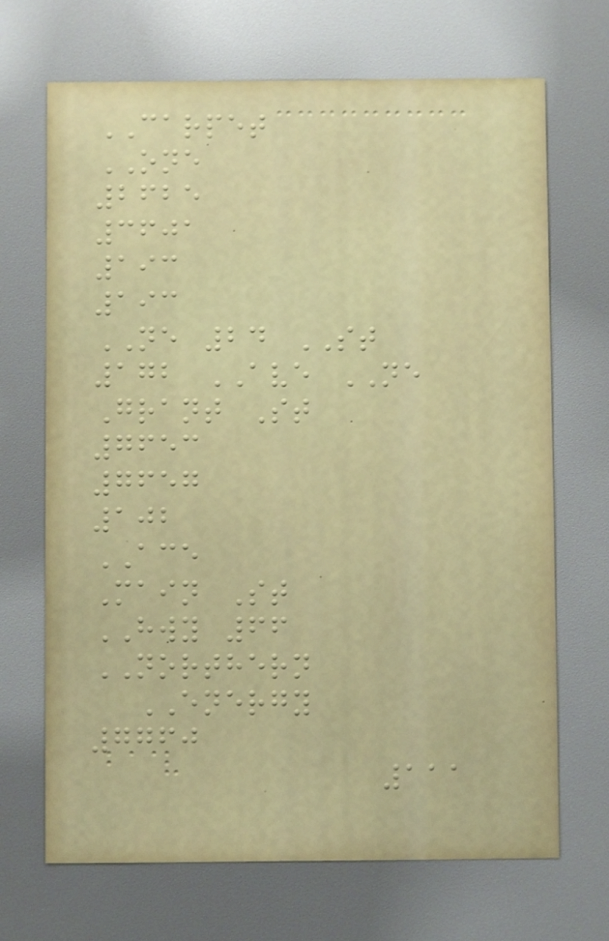CARPET
ONE
2625
3601
193
193
NE 24 ST
172 AVE NE
Grant St
7653
7657
102
ACE
Main St
HWY 66
NORTHERN
ENERGY
7760
111
